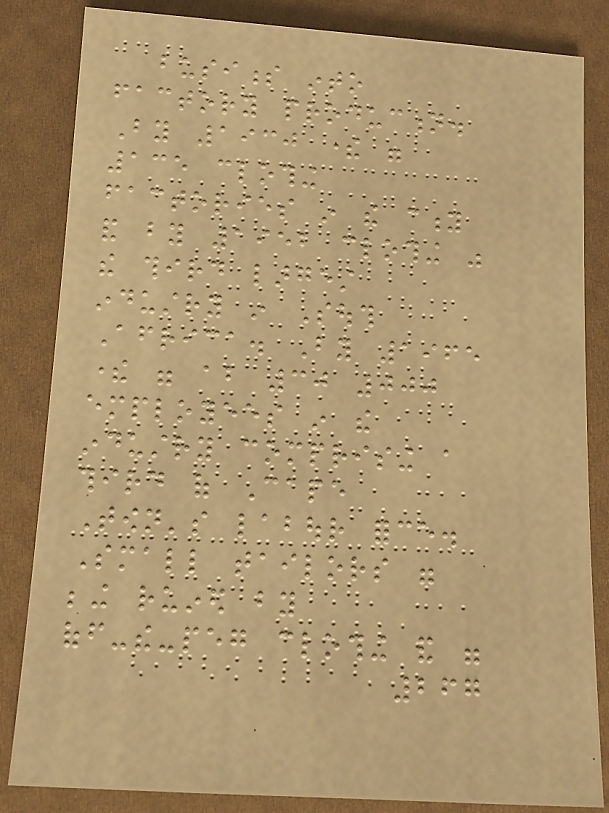business into
factory production.
By 1930 there were
135 clothing
factories in the city
and by 1952 clothing was
the third largest
industry in South
Africa. By 1965
there were about 30 000
employees in the
industry comprising a
third of Cape
Town's labour force.
Small tailors were
being ruined by
off-the-peg clothing and were
267
